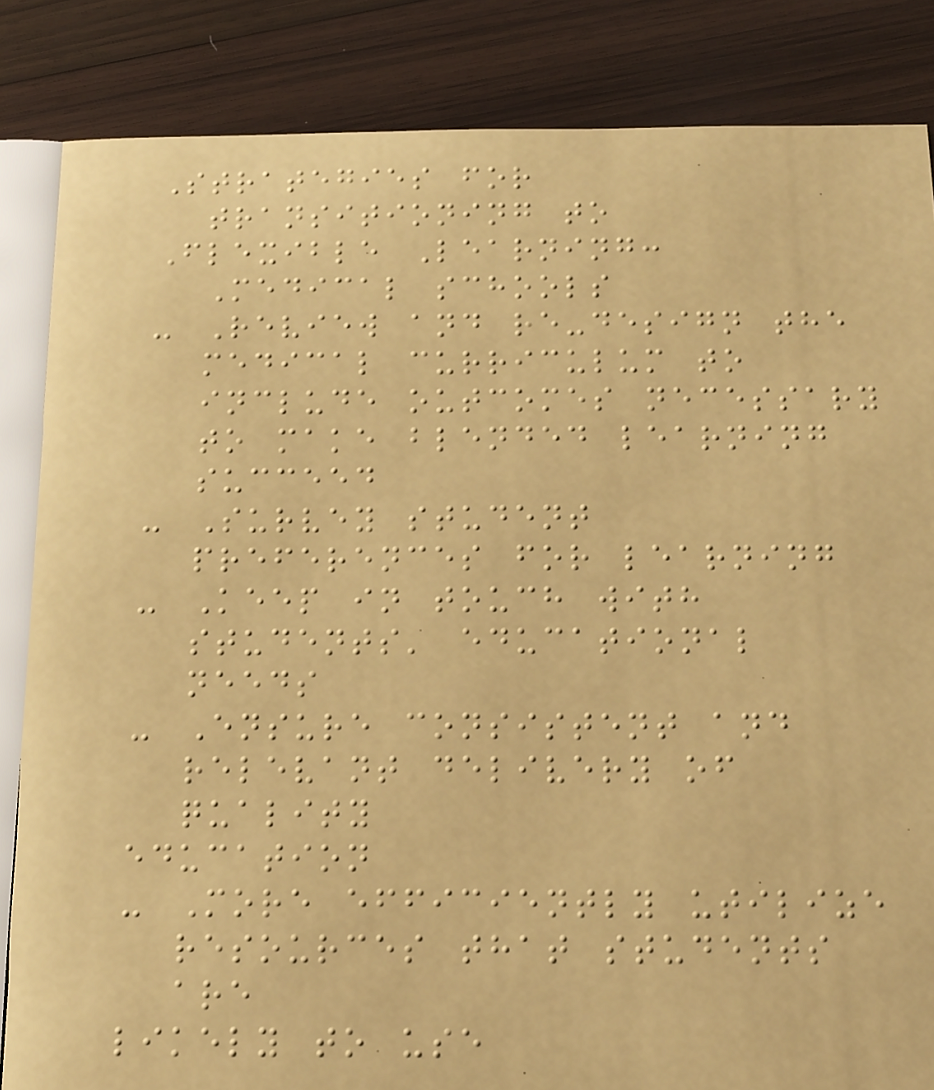Strategies for
transitioning to
Flexible Learning:
Medical schools
- Review and re-design the
medical curriculum to
include outcomes necessary
to make blended learning
succeed
- Survey student
preferences for learning
- Keep in touch with
students' educational
needs
- Ensure consistent and
relevant delivery of
quality
education
- More efficiently utilize
resources that students
are
likely to use
